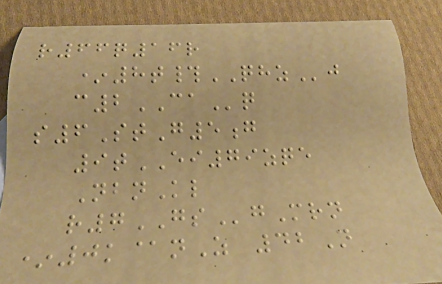r66q16r
*8t#QHZj
c2CAq
s6StG5g
9tEI79zqe
NbnKl
r7GSgMrn
*0k@nZ 42N
